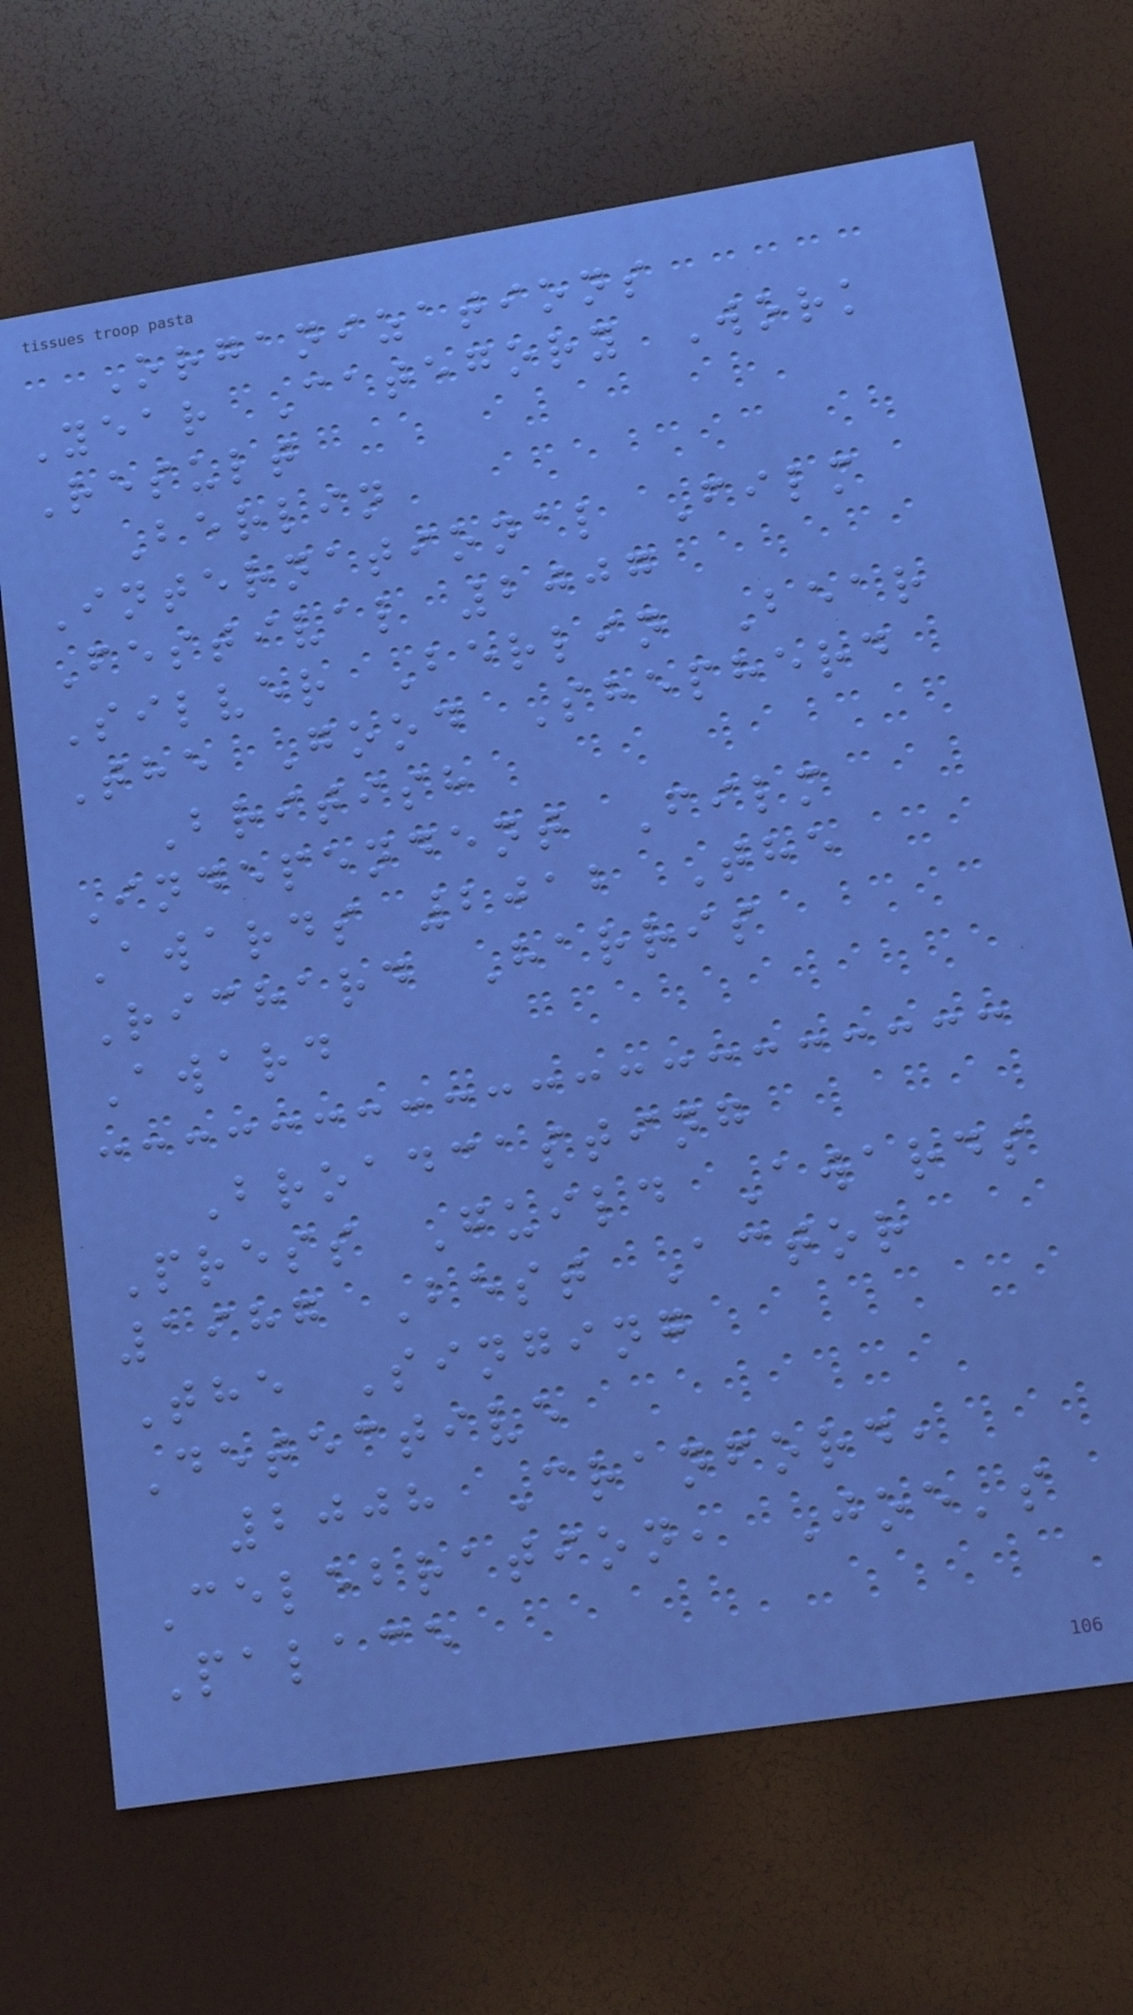Organizations
Year Category Work
Result
Berlin
International Film
Festival 2007
Silver Berlin Bear
The Good Shepherd
British
Independent Film
Awards 2012 The
Richard Harris
Award
Broadcasting
Press Guild Awards
1987 Best Actor
The Singing
Detective
2008 Cranford,
Celebration, Joe's
Palace
